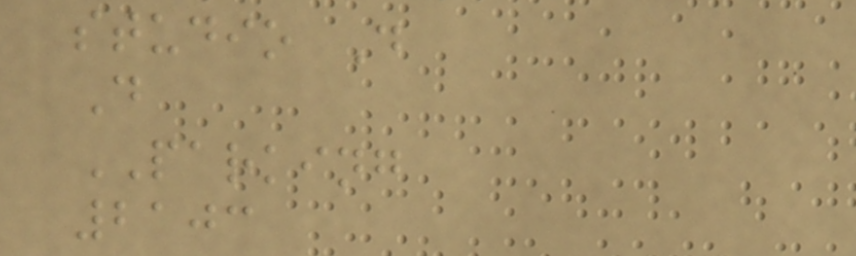studio D
D
PARKING
2103
